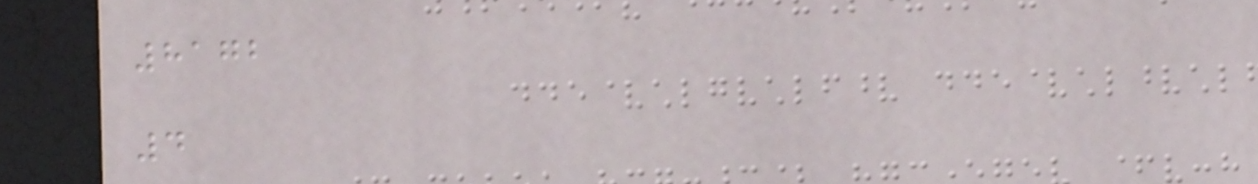8172
4
